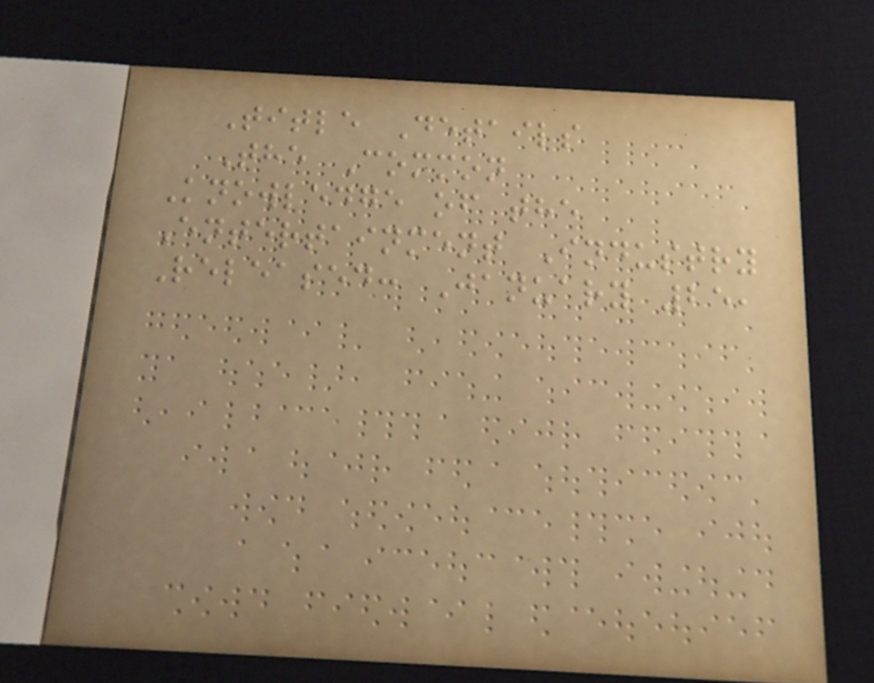Title Details
The Common
Knowledge of the
Entertainment Industry
Released: January 25,
